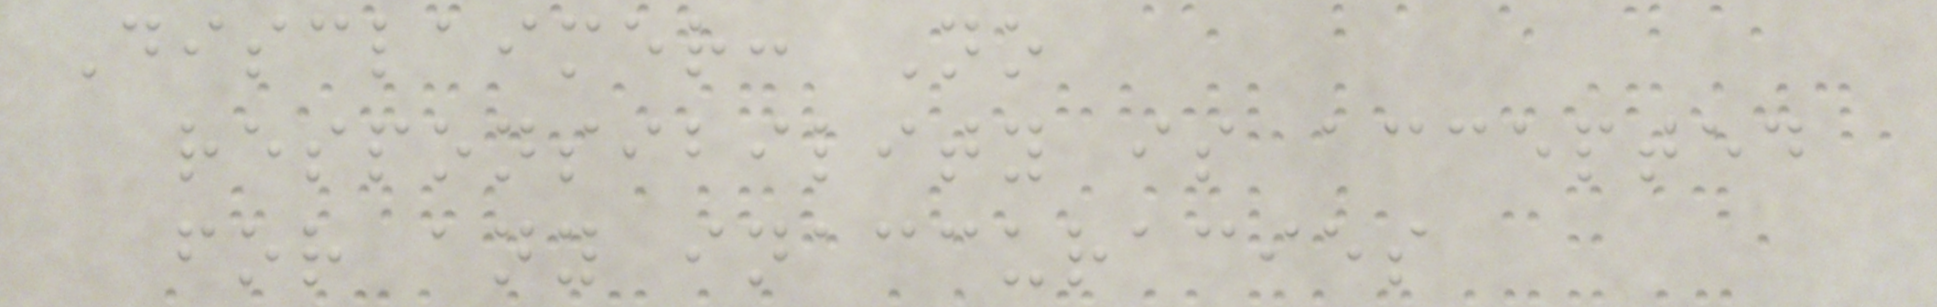Disclaimer: No
responsibility is accepted
for any inaccuracies
